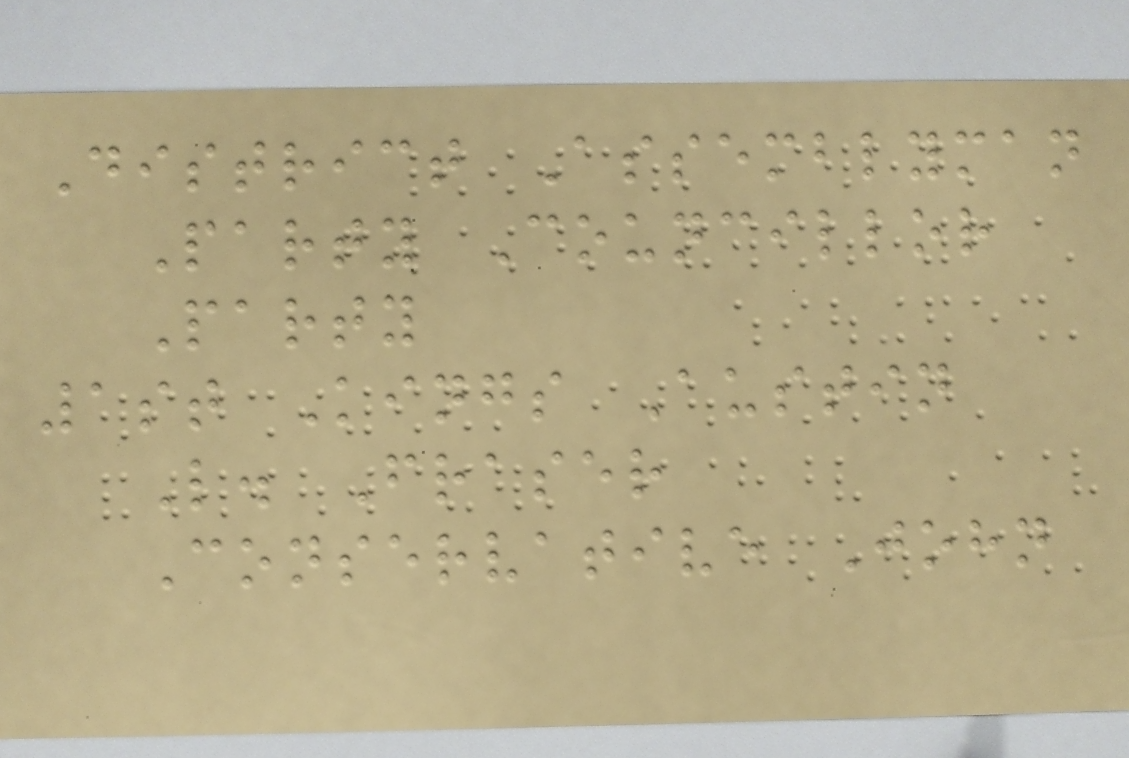District Assemblyman
Party Councillor
Party
1st Kings Austin
L. Fraser
Conservative John
